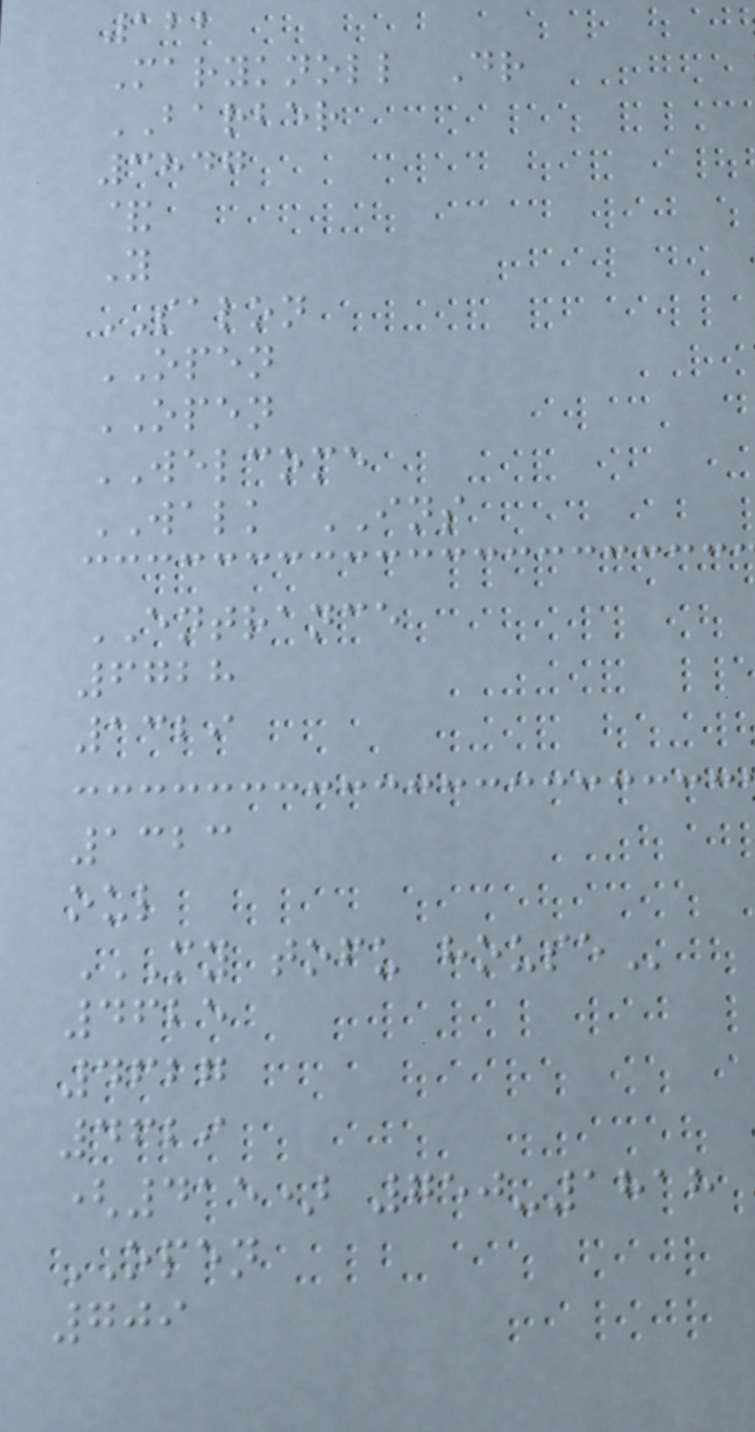122
Maryknoll Dr
BARBER
3847
&
Y
SALON
OPEN
OPEN
WELCOME
WALK INS
ENTRANCE
6728
1329
1323
oul
MY TOFU HOUSE
4625
4627
4629
(415) 750-1818
OPEN
709
